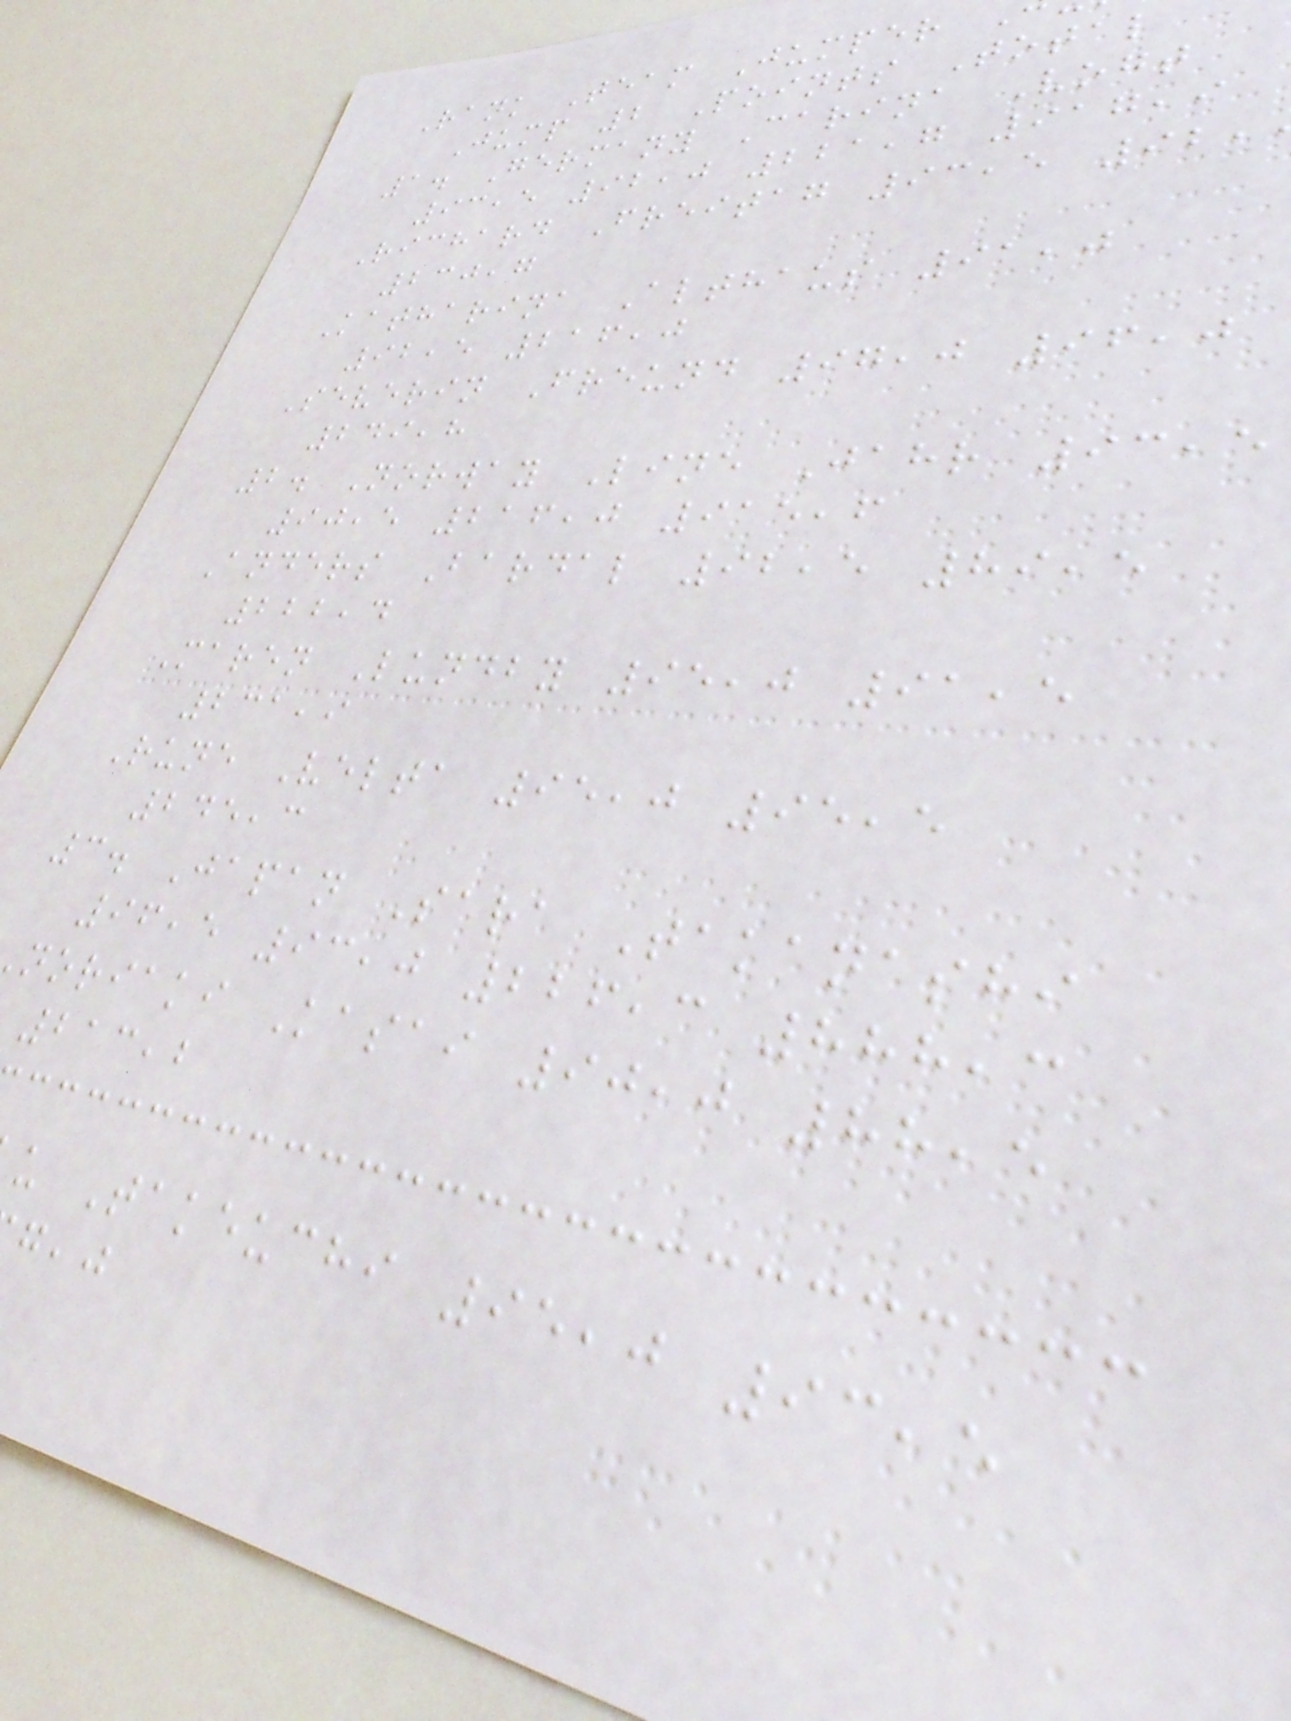Rank Team Jumper
Jump 2 Points Total
1. Germany Carina Vogt
93,5 92,0 221,7 917,9
Richard Freitag 93,5 92,
230,7
Katharina Althaus 91,0
92,5 216,0
Severin Freund 97,0 96,0
249,8
2. Norway Line Jahr 93,5
90,5 216,0 915,6
Anders Bardal 92,5 89,5
222,4
Maren Lundby 95,0 91,5
231,9
Rune Velta 95,0 95,5
245,3
3. Japan Sara Takanashi
96,5 93,0 226,3 888,3
noriaki Kasai 90,0 88,5
213,2
u Takeuchi 95,0 93,5
